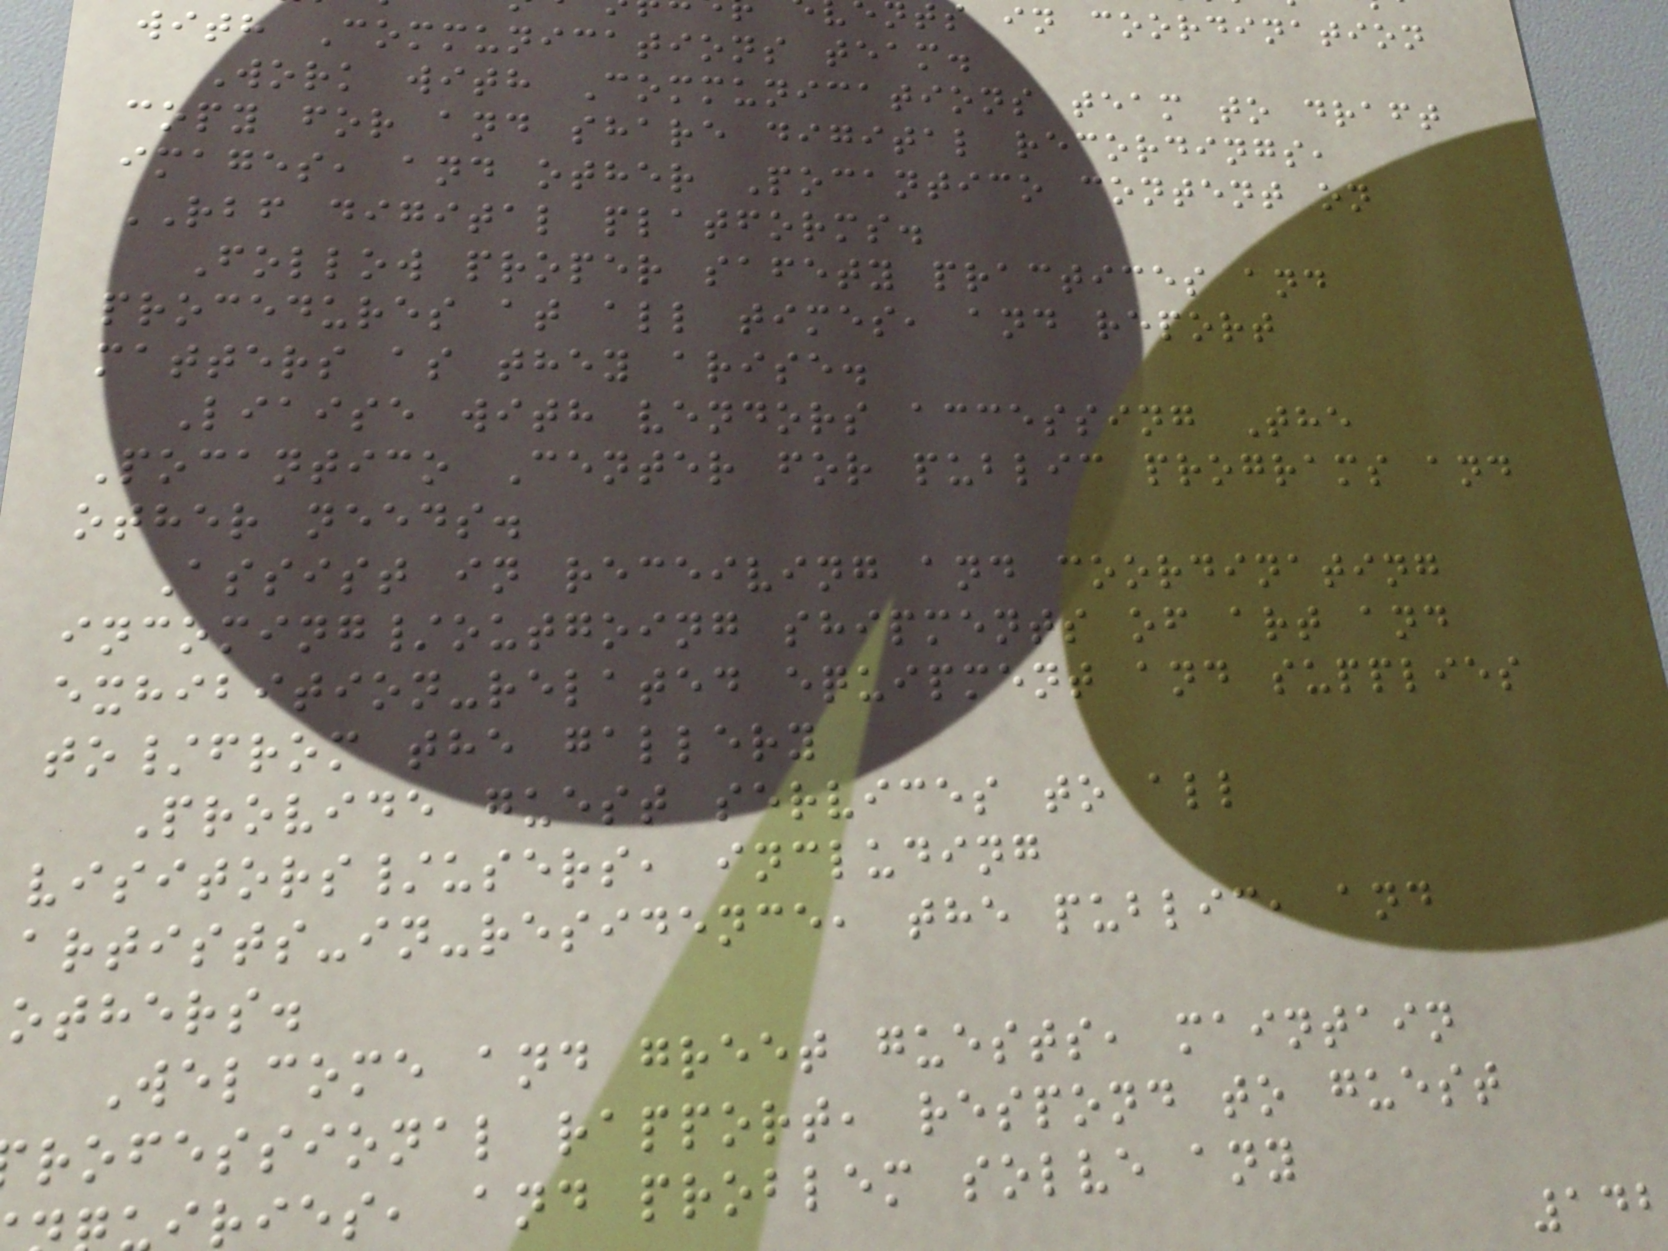ts in coordination
with Communications team.
Work with Communications team to draft
copy for and share digital recordings,
images, and other Pocantico content on
RBF digital platforms.
Follow proper safety practices and
procedures at all times, and report
matters as they arise.
Liaise with vendors accessing The
Pocantico Center for public programs and
other needs.
Assist in receiving and coordinating
incoming/outgoing shipments of art and
exhibition-related equipment and supplies
to/from the gallery
Provide guest services to all
visitors/users, including
artists-in-residence, the public, and
others.
Welcome and greet guests, maintain
rofessional rapport, respond to guest
ries, and problem solve any
142
